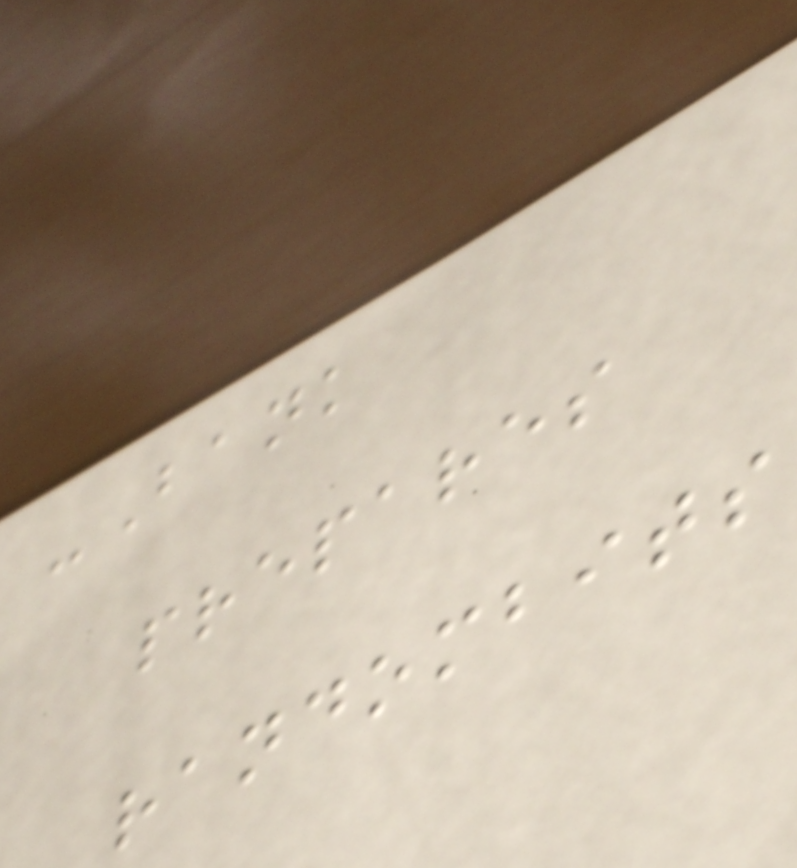-Bank
prepares
randombits
